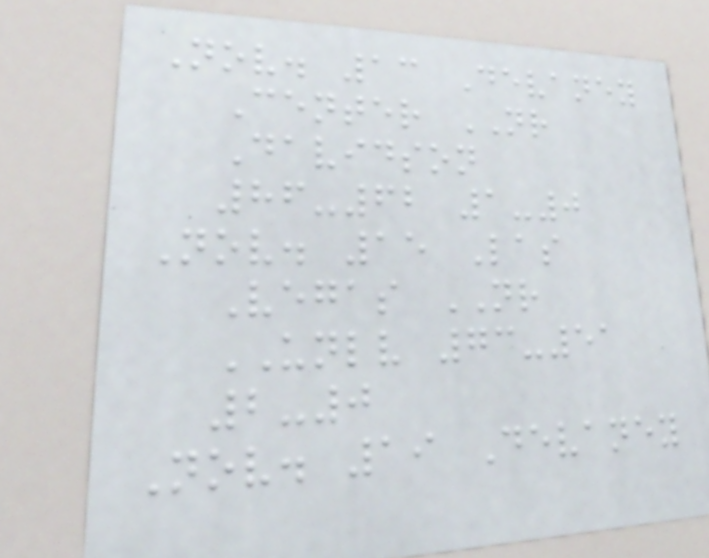Nov. 13 Devaney
Center NR
Davidson
86-62 1-0
Nov. 15 Las
Vegas NR
UNLV 73-51
2-0
Nov. 19 Devaney
